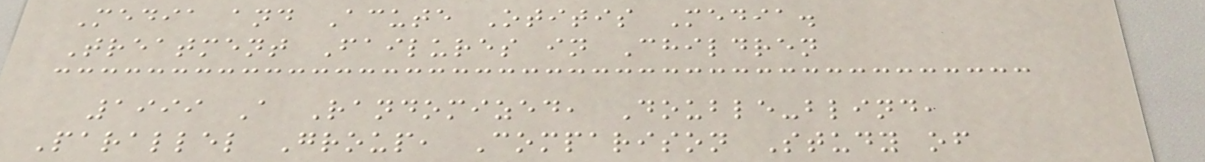Media and Acute Otitis Media.
Treatment Failures in Children
1999 A Randomized, Double-blind,
Parallel Group, Comparison Study of
